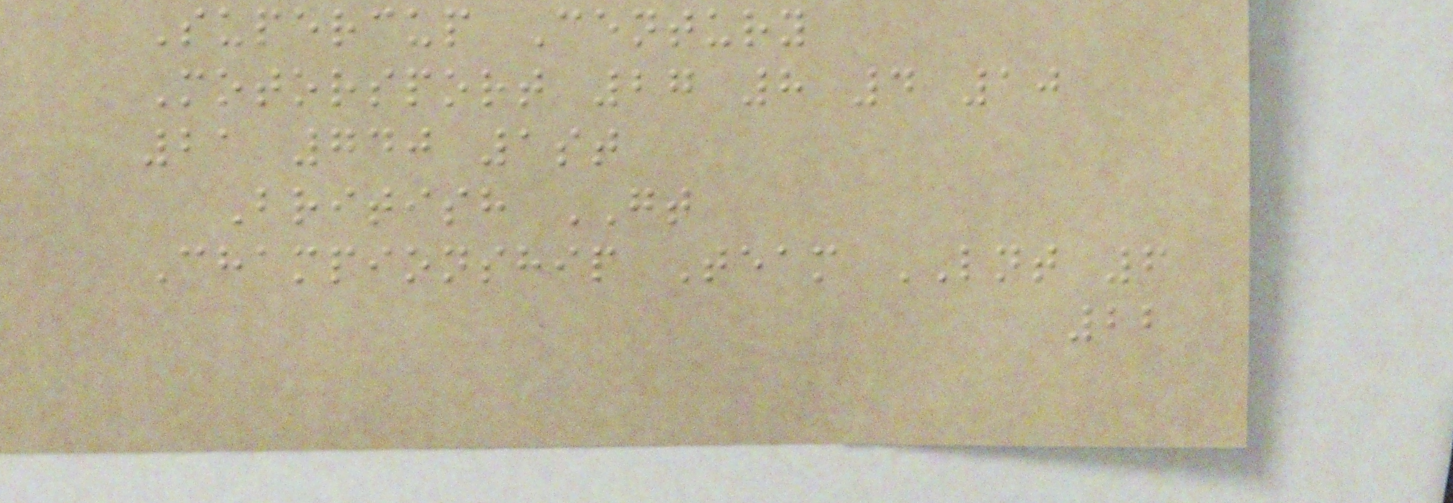Supercup Century
Motorsport 27 8 4 10
21 740 1st
British GT
Championship Team LNT 6
22
